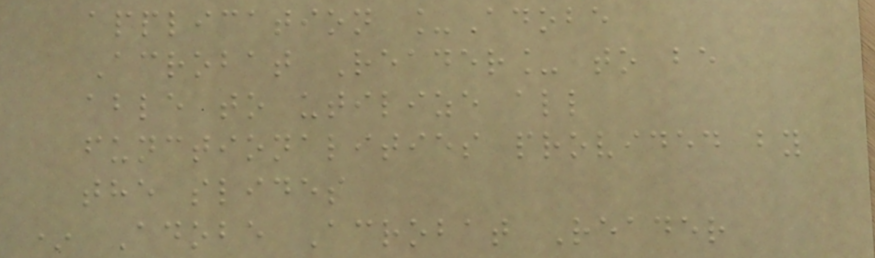application _Adobe
Acrobat Reader_ to be
able to utilize all
functionalities provided by
the slides
* Adobe Acrobat Reader
